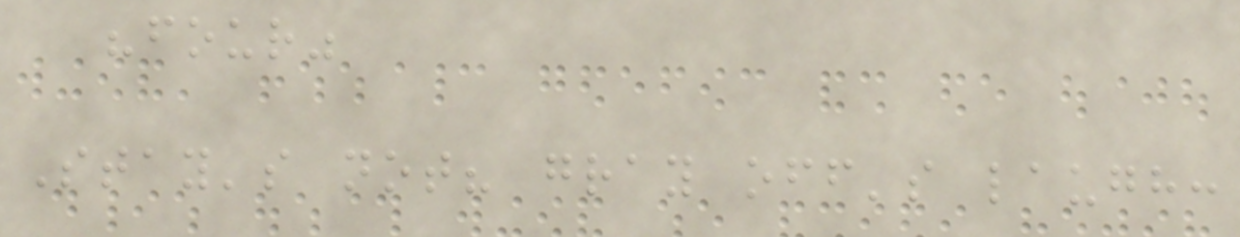"four"
Stay's not? gray off's laugh:
